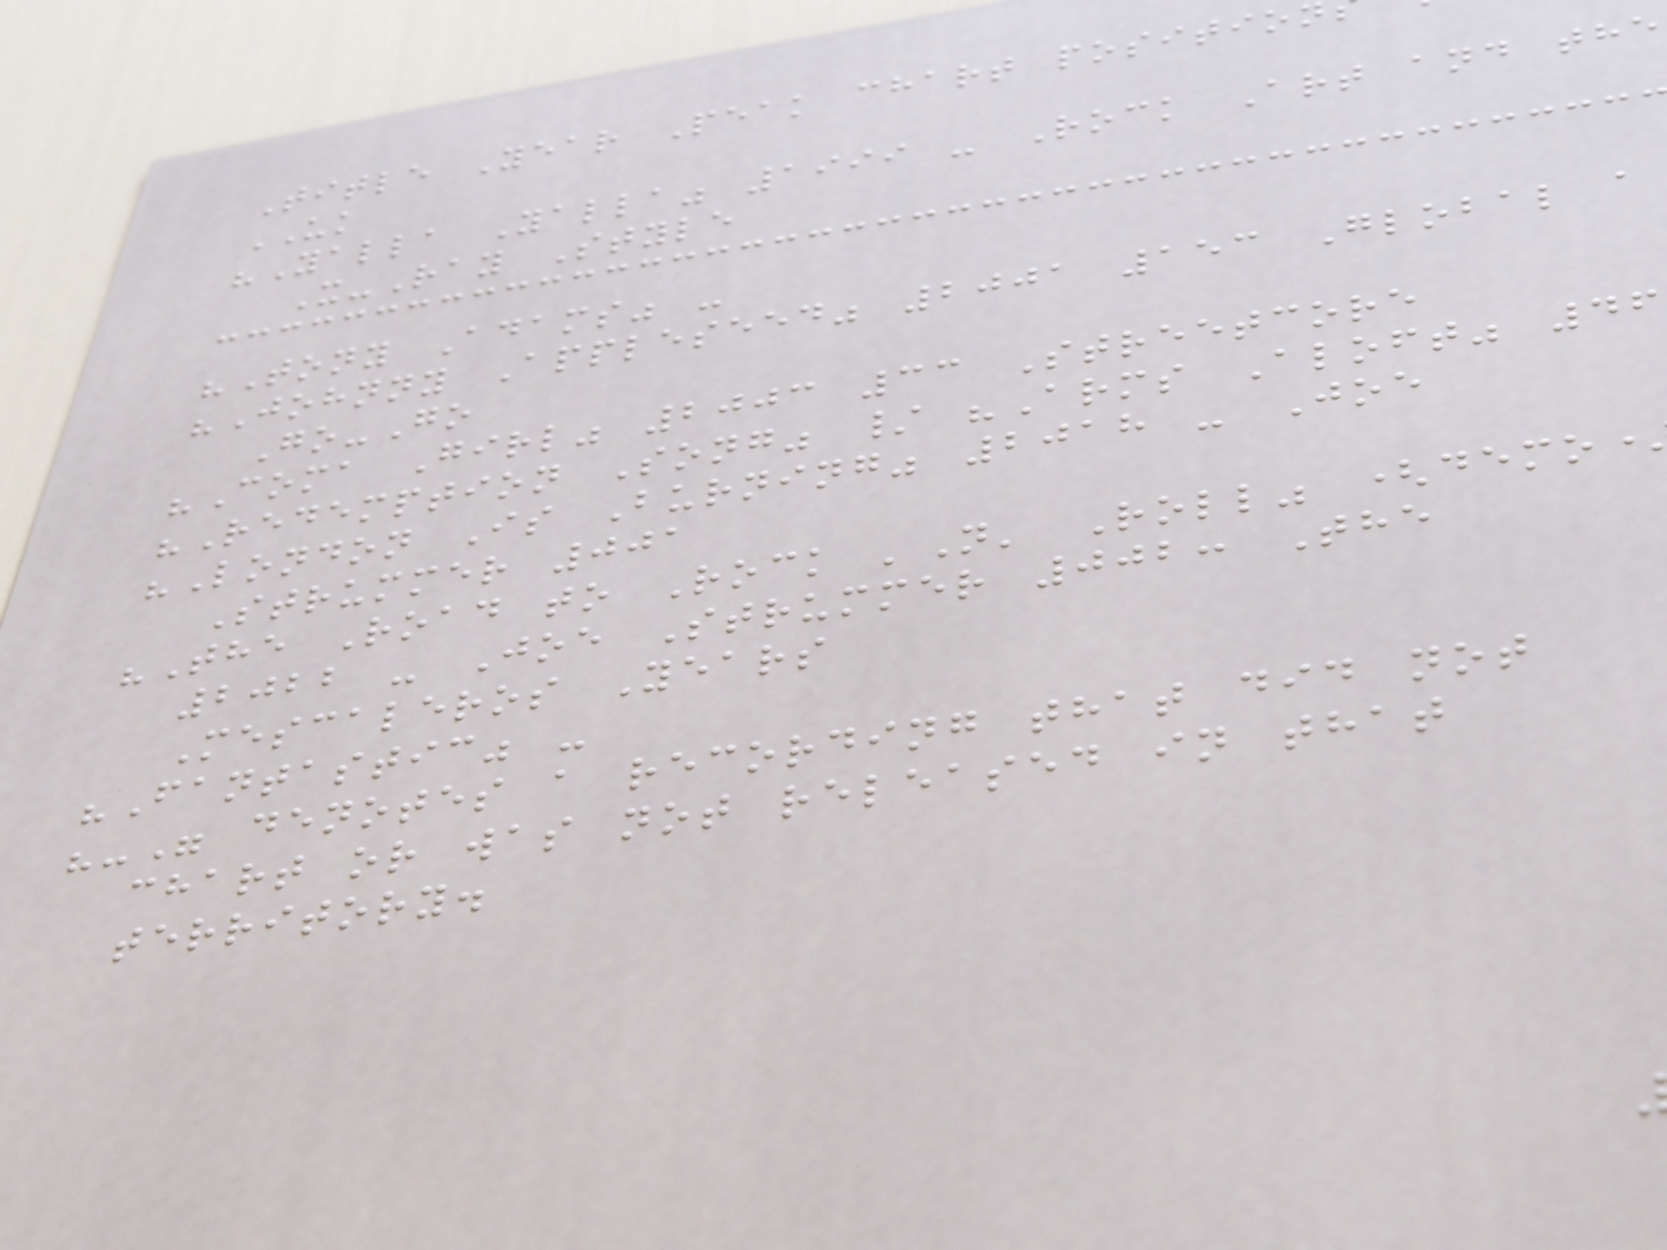Title Year Peak chart positio
UK
"Yalla Yalla" 1999 - Rock Art and the
X-Ray Style
"Tony Adams" -
"Johnny Appleseed" 2001 153 Global a
Go-Go
"Coma Girl" 2003 33 Streetcore
"Redemption Song" / "Arms Aloft" 46
"London Is Burning" 2018 - Joe
Strummer 001
"The Road to Rock 'N' Roll" (demo
2022 - Joe Strummer 002: The
Mescaleros Years
"Fantastic" -
"-" denotes a recording that did not
chart or was not released in that
territory.
